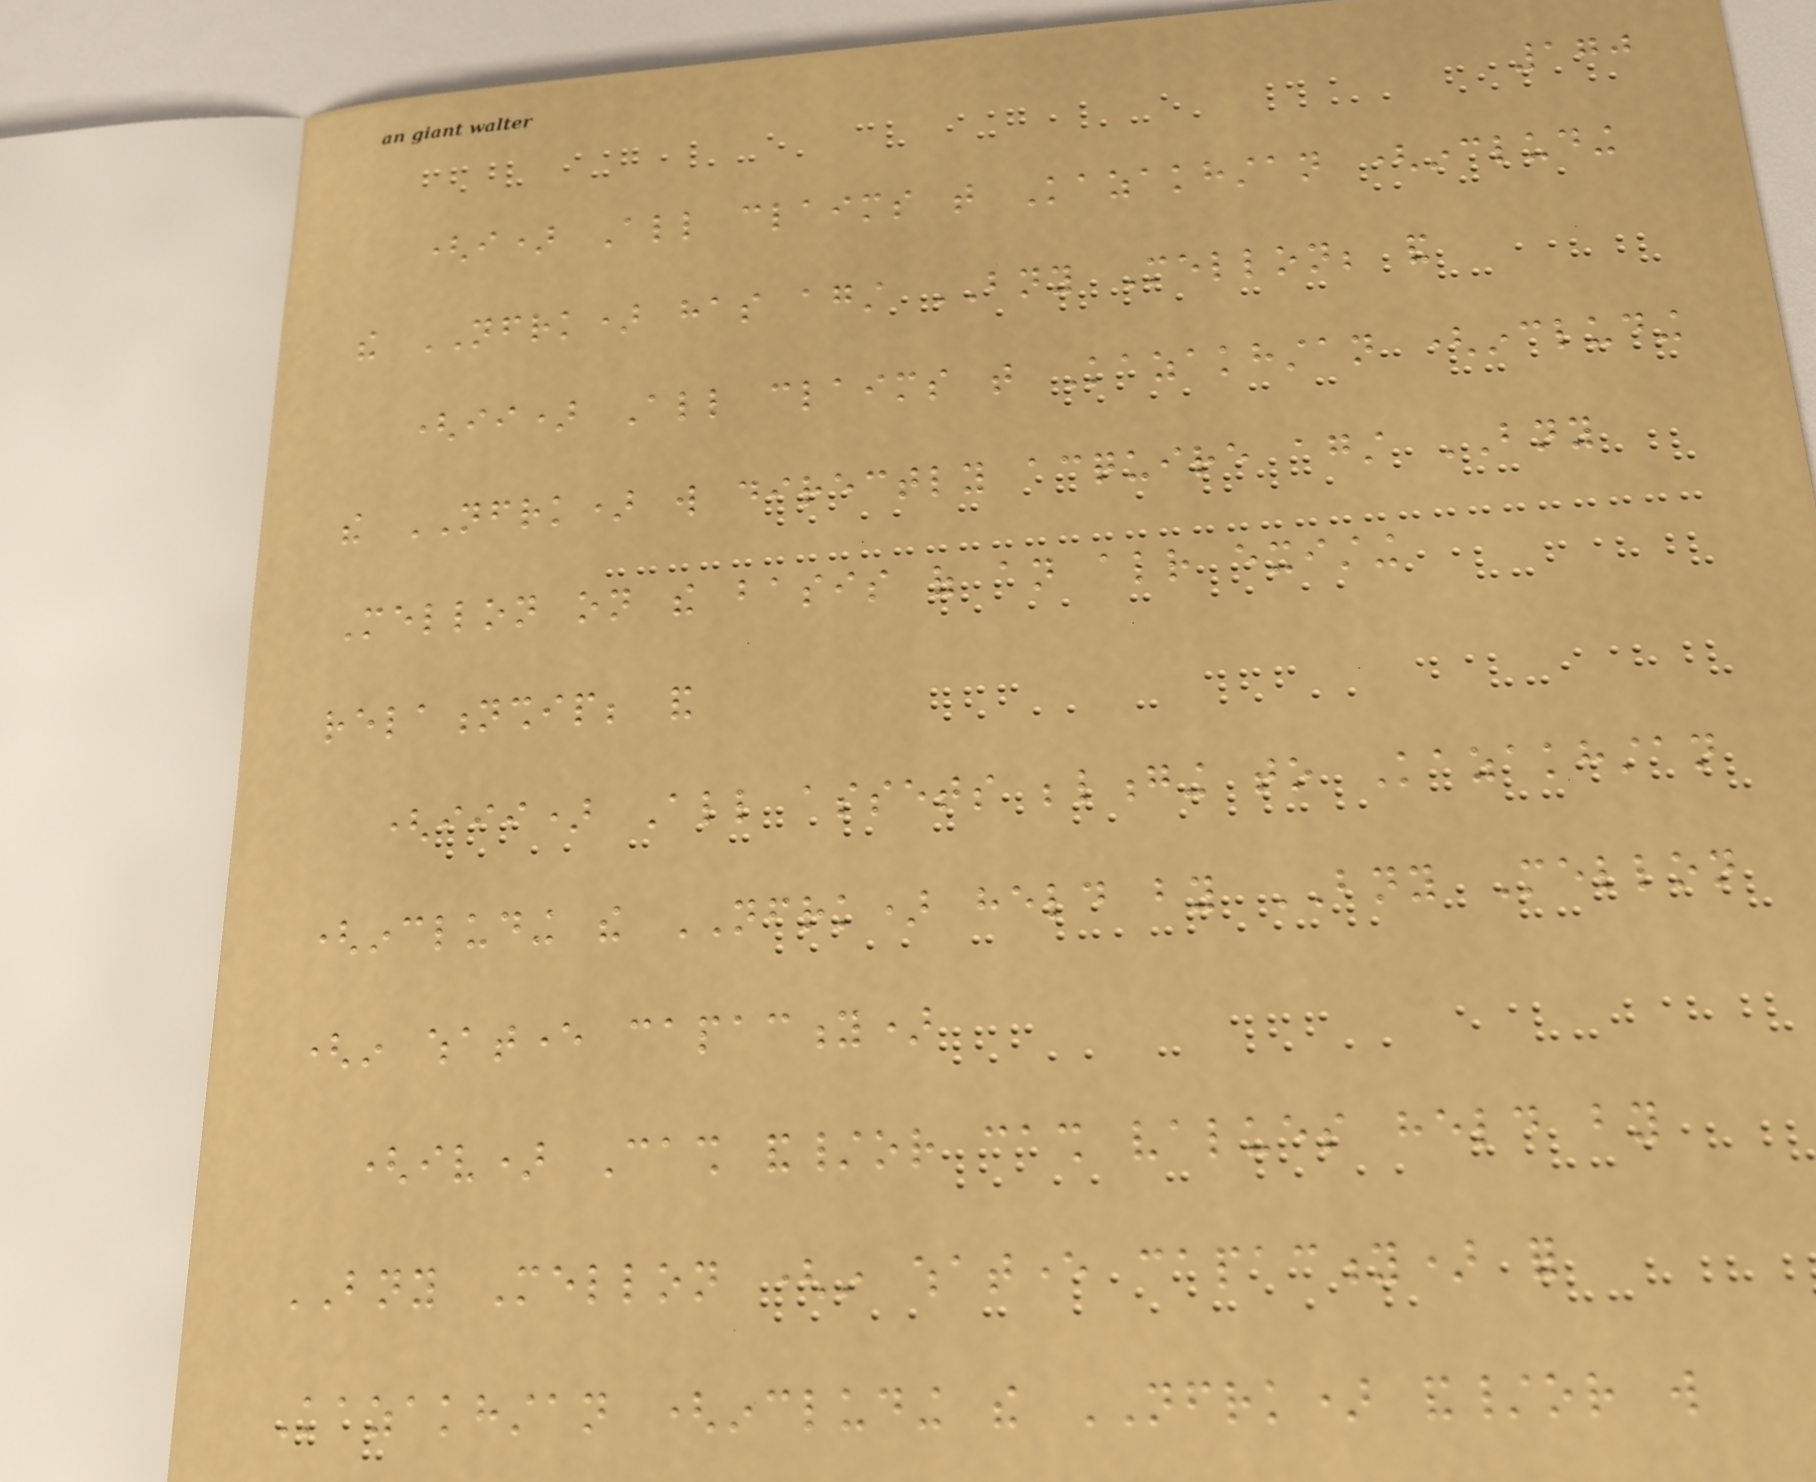170
(i) All claims that Kazakhstan (including
the NFRK) has against BNY Mellon; and
(ii) All claims that Kazakhstan (including
the NFRK) will directly acquire against BNY
Mellon on the basis of an already existing
relationship; and
(iii) All assets belonging to Kazakhstan
(including the NFRK) held by BNY Mellon
(in whatever capacity)
(iv) Cash and/or cash values held by
BNY Mellon (in whatever capacity) for
Kazakhstan (including the NFRK) and/or will
